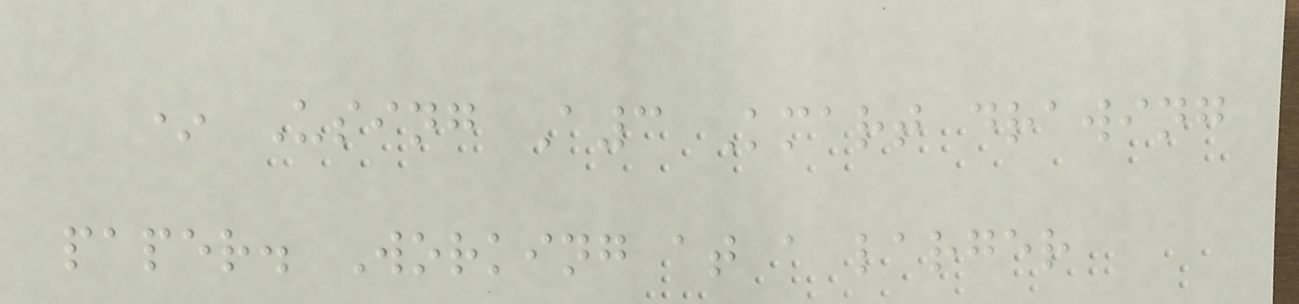* Using A3 Kmart drawing
paper. Working at a larger
